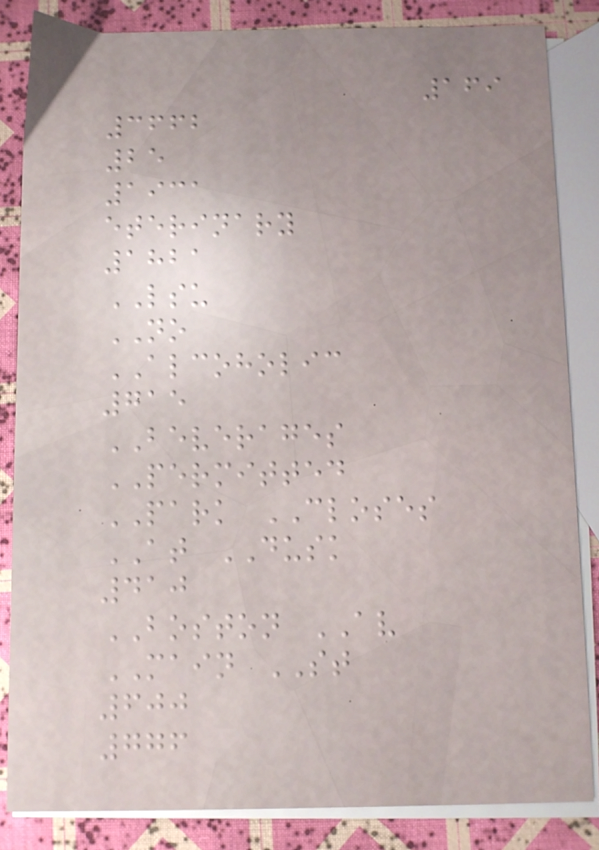169
3662
25
1931
eterinary
1821
LSU
NO
ALCOHOLIC
715
BEVERAGES
PERMITTED
PARK CLOSES
AT DUSK
410
BOSTON AV
MAIN ST
600
776
